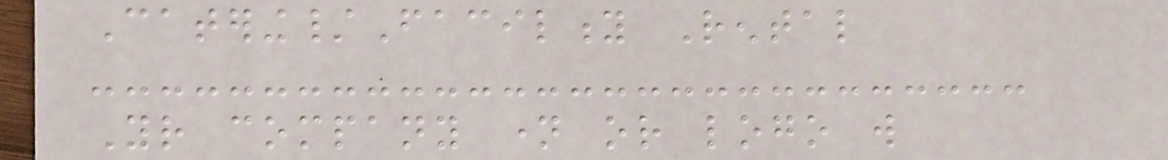Catering/Facility Rental
Your company name or logo will
